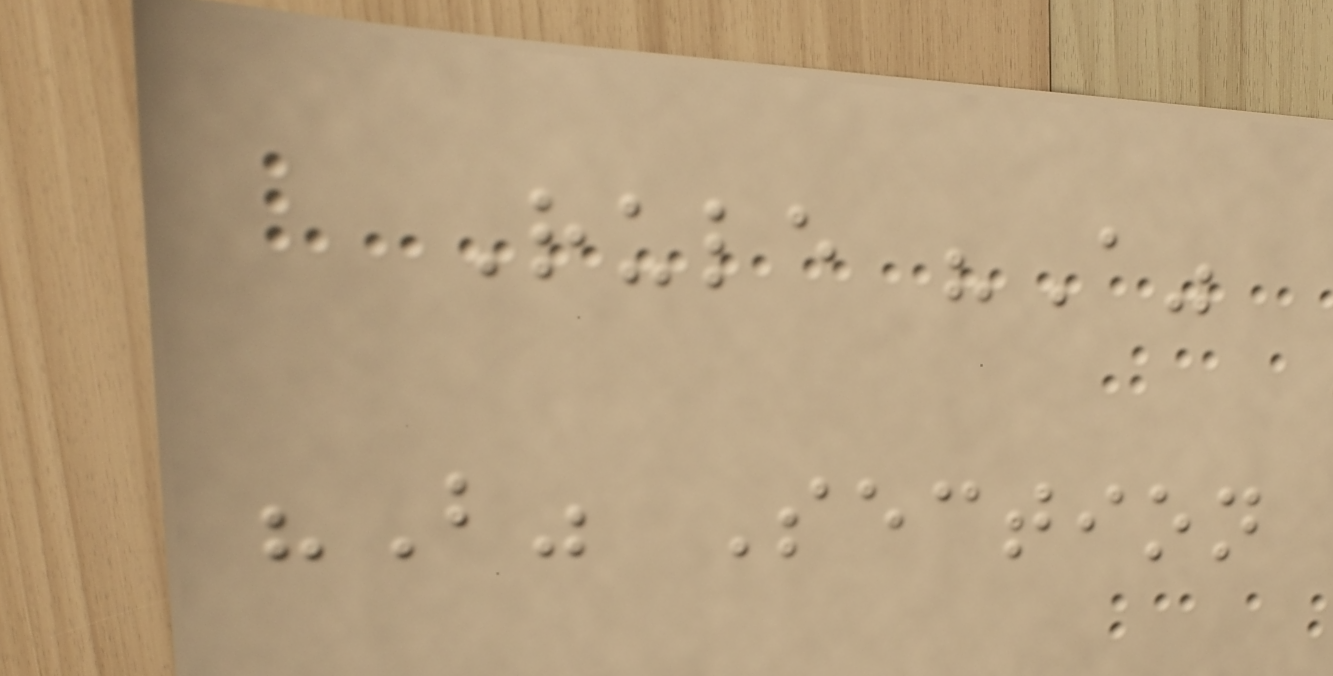Rule "A"
"B" Section
